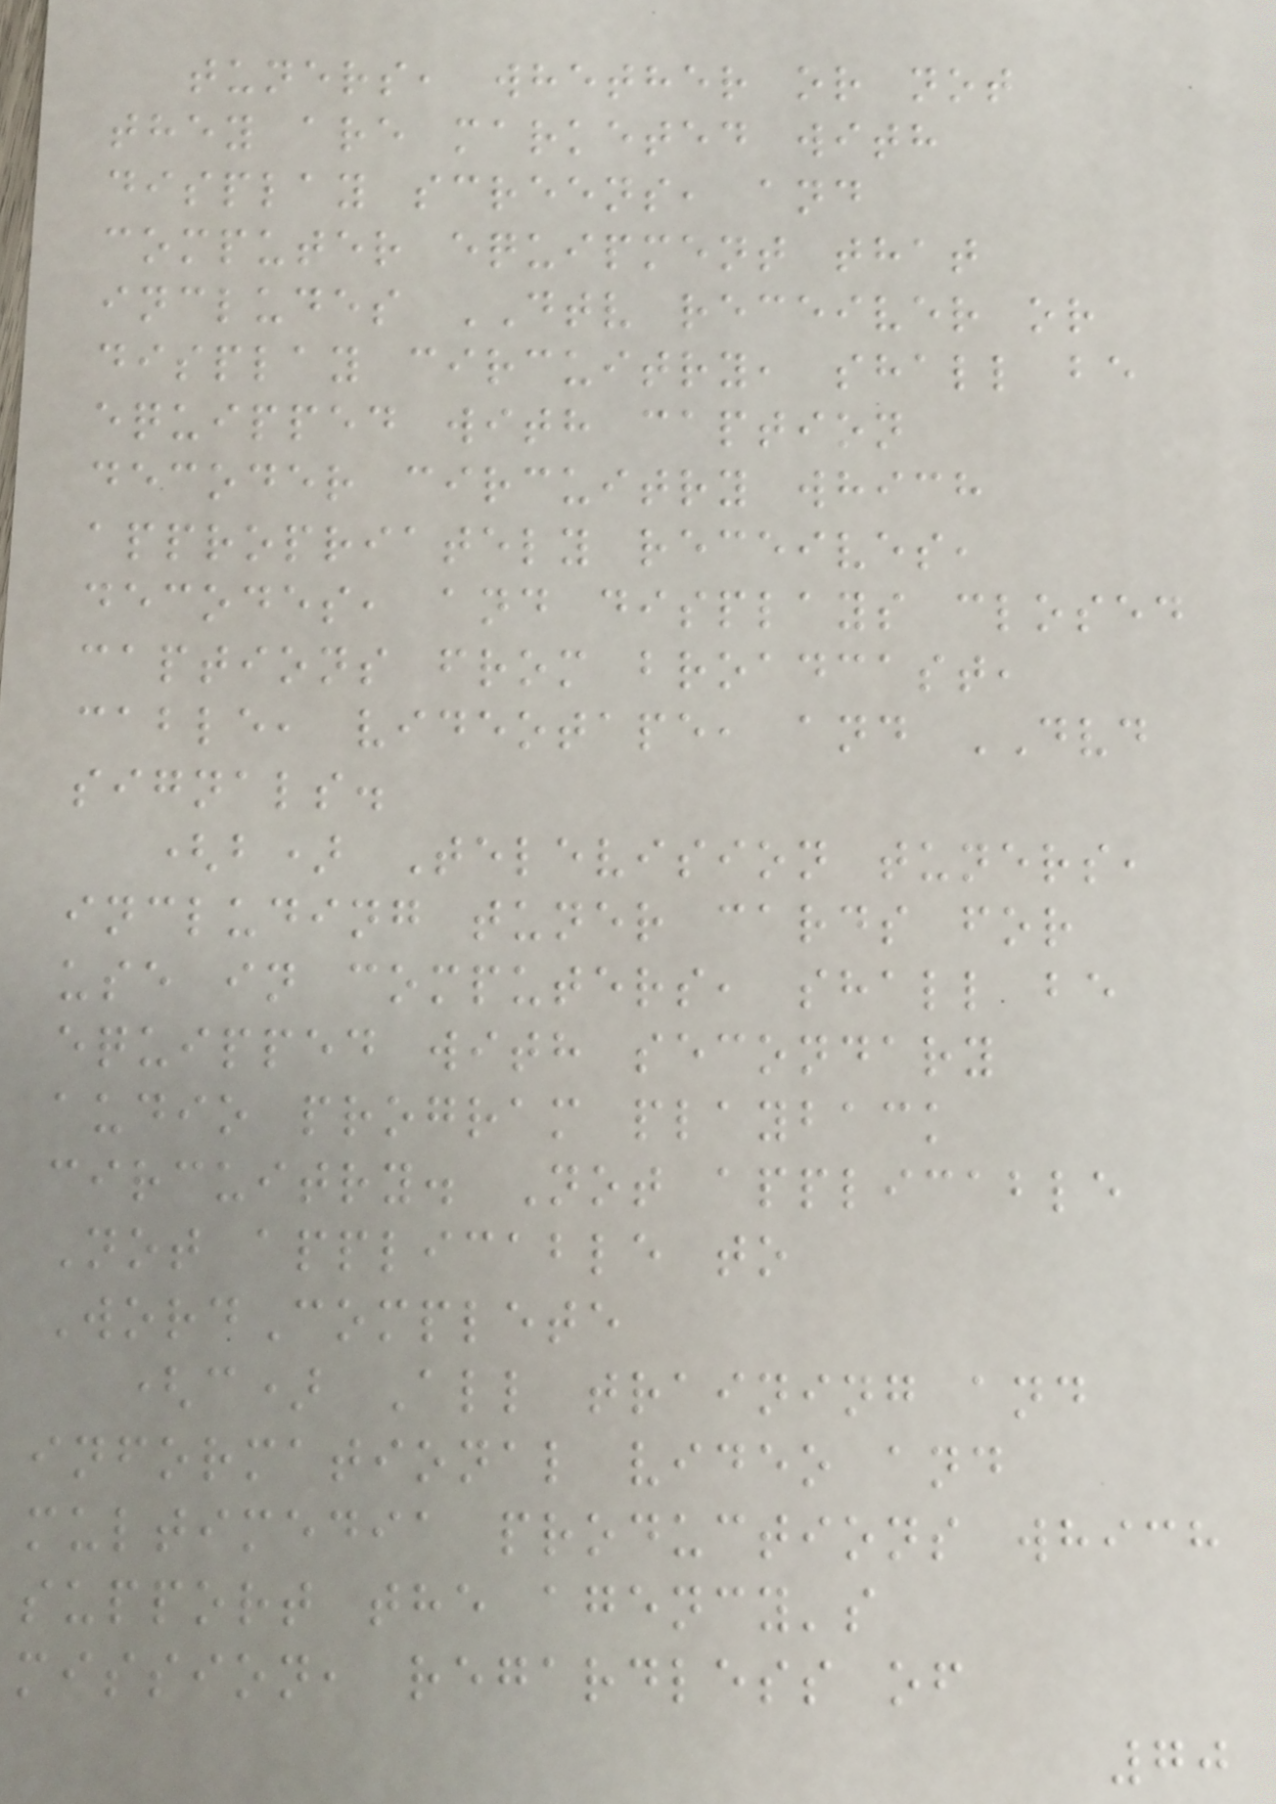tuners, whether or not
they are marketed with
display screens, and
computer equipment that
includes DTV receiver or
display circuitry, shall be
equipped with caption
decoder circuitry which
appropriately receives,
decodes, and displays closed
captions from broadcast,
cable, videotape, and DVD
signals.
(b) Television tuners,
including tuner cards for
use in computers, shall be
equipped with secondary
audio program playback
circuitry. Not applicable
Not applicable to
WordComplete
(c) All training and
informational video and
multimedia productions which
support the agency's
mission, regardless of
70
